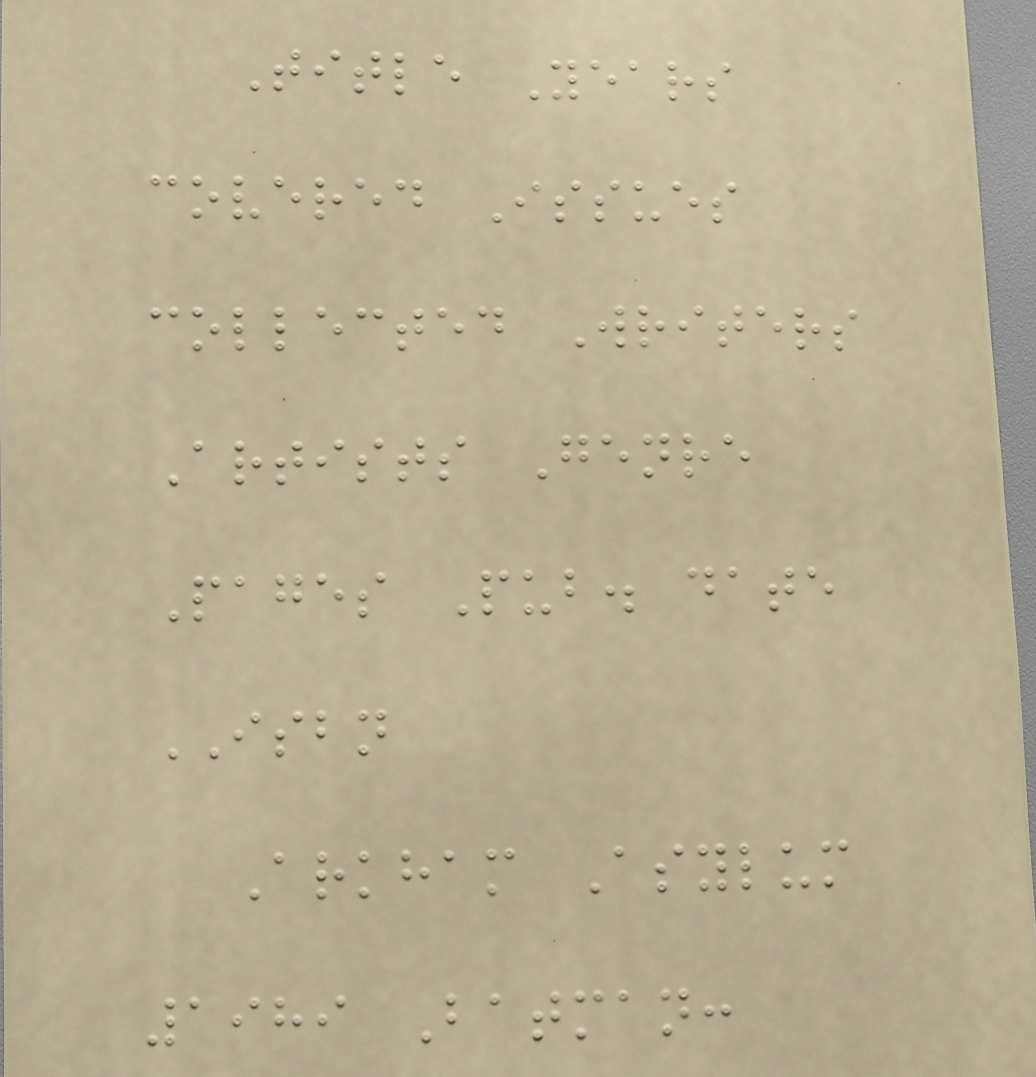Title Years
covered Issues
collected Writers
Artists Genre
Pages Pub. date
ISBN
Arkham Asylum
1989 Batman:
